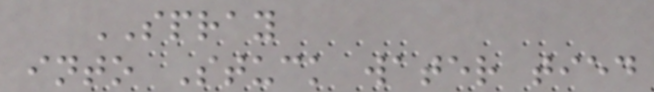SPRAY
into Stuck water tied
